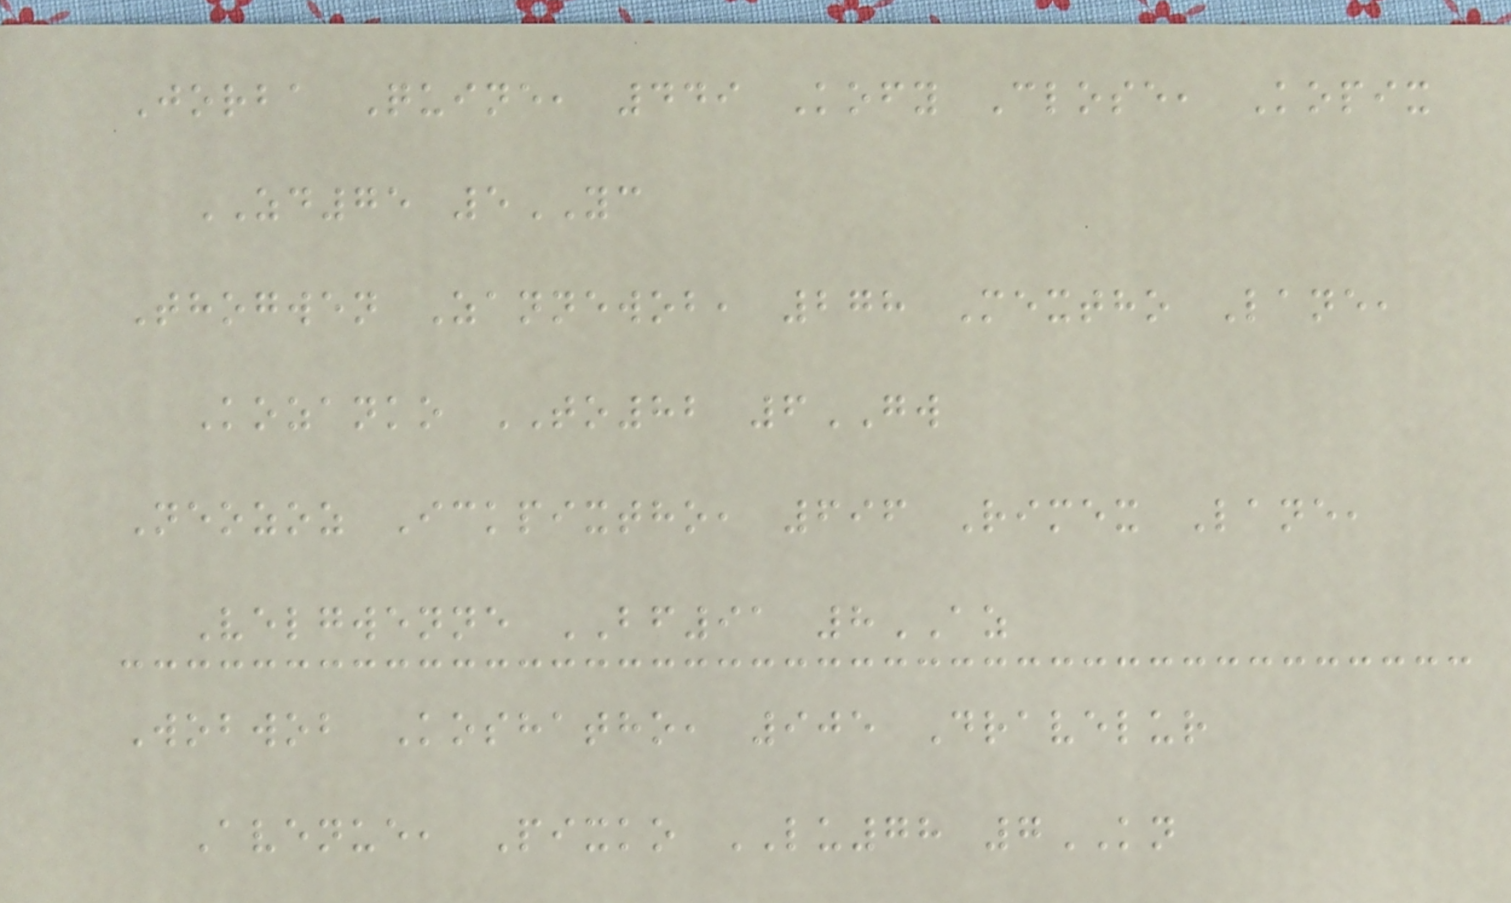Jorba Quine, 449 Kofy Close, Kopix
ZD75 5YC
Thogwen Zannewob, 278 Mextho Lane,
Kozanko TO82 6GW
Neozoz Ickpixtho, 696 Rimex Lane,
Velgwenne BF91 8AZ
Wobwob Koshatho, 905 Dravelur
Avenue, Pixko LU78 7KN
